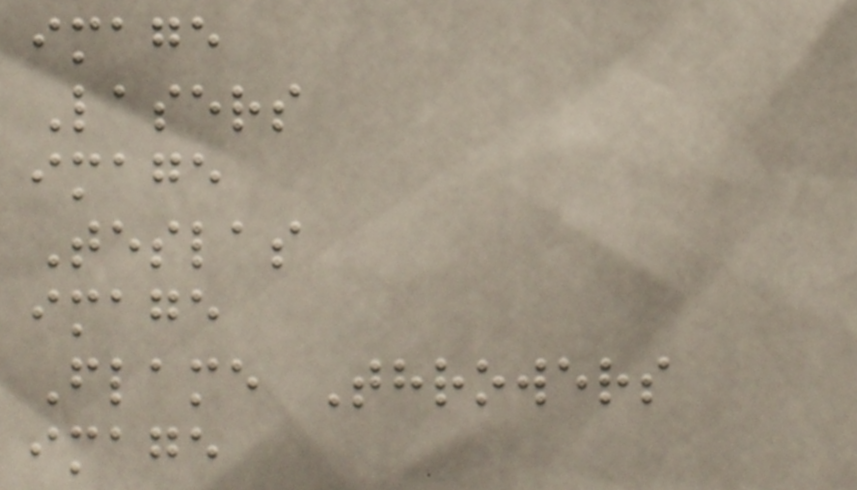image
Lasers
image
Teslas
image
Flame Throwers
image
